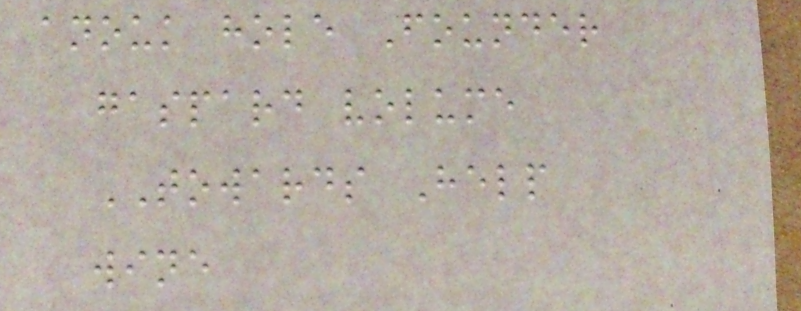anouk hole Founder
gaspard volume
TOWARDS Help
wine
